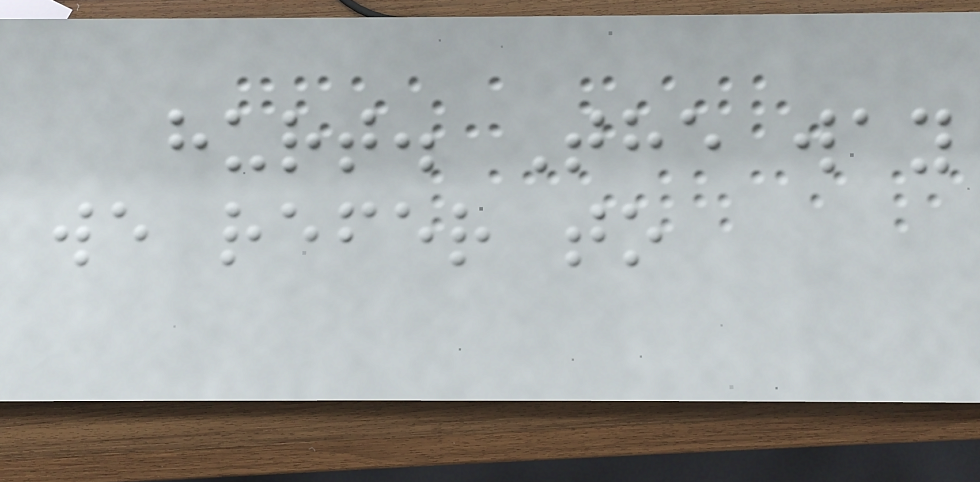hurt. The way
we refer to
